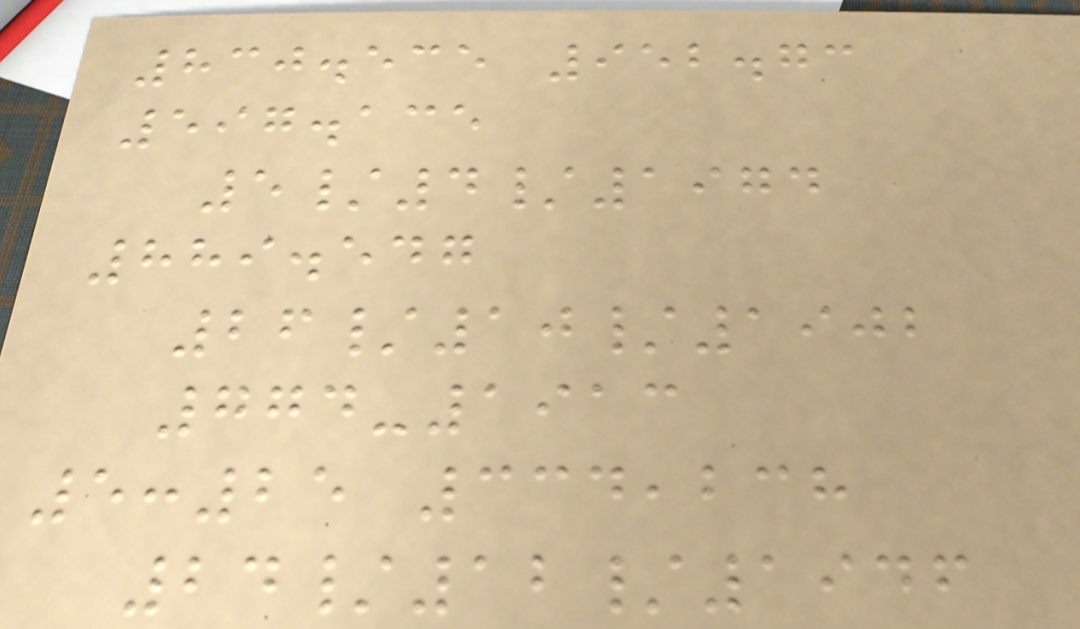830.535 952.73
597.135
5/4/1974
889.547
26/10/1902
774-1913
5:25 334,238
24/12/1946
